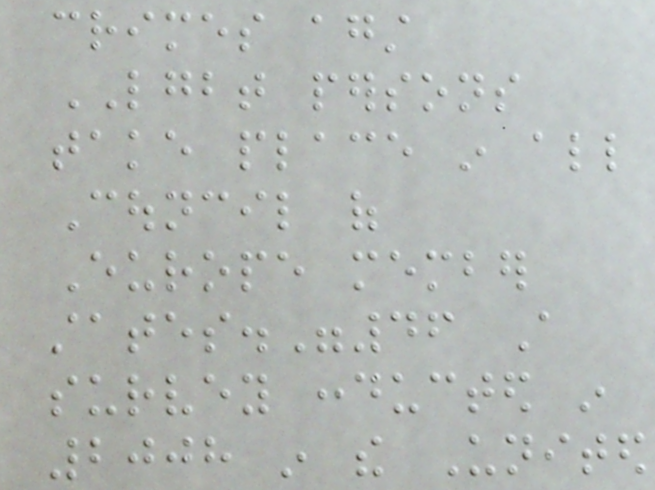crimes against
LGBT persons
take place in all
Council of
Europe member
states."46 A
survey conducted in
2008 in the United
